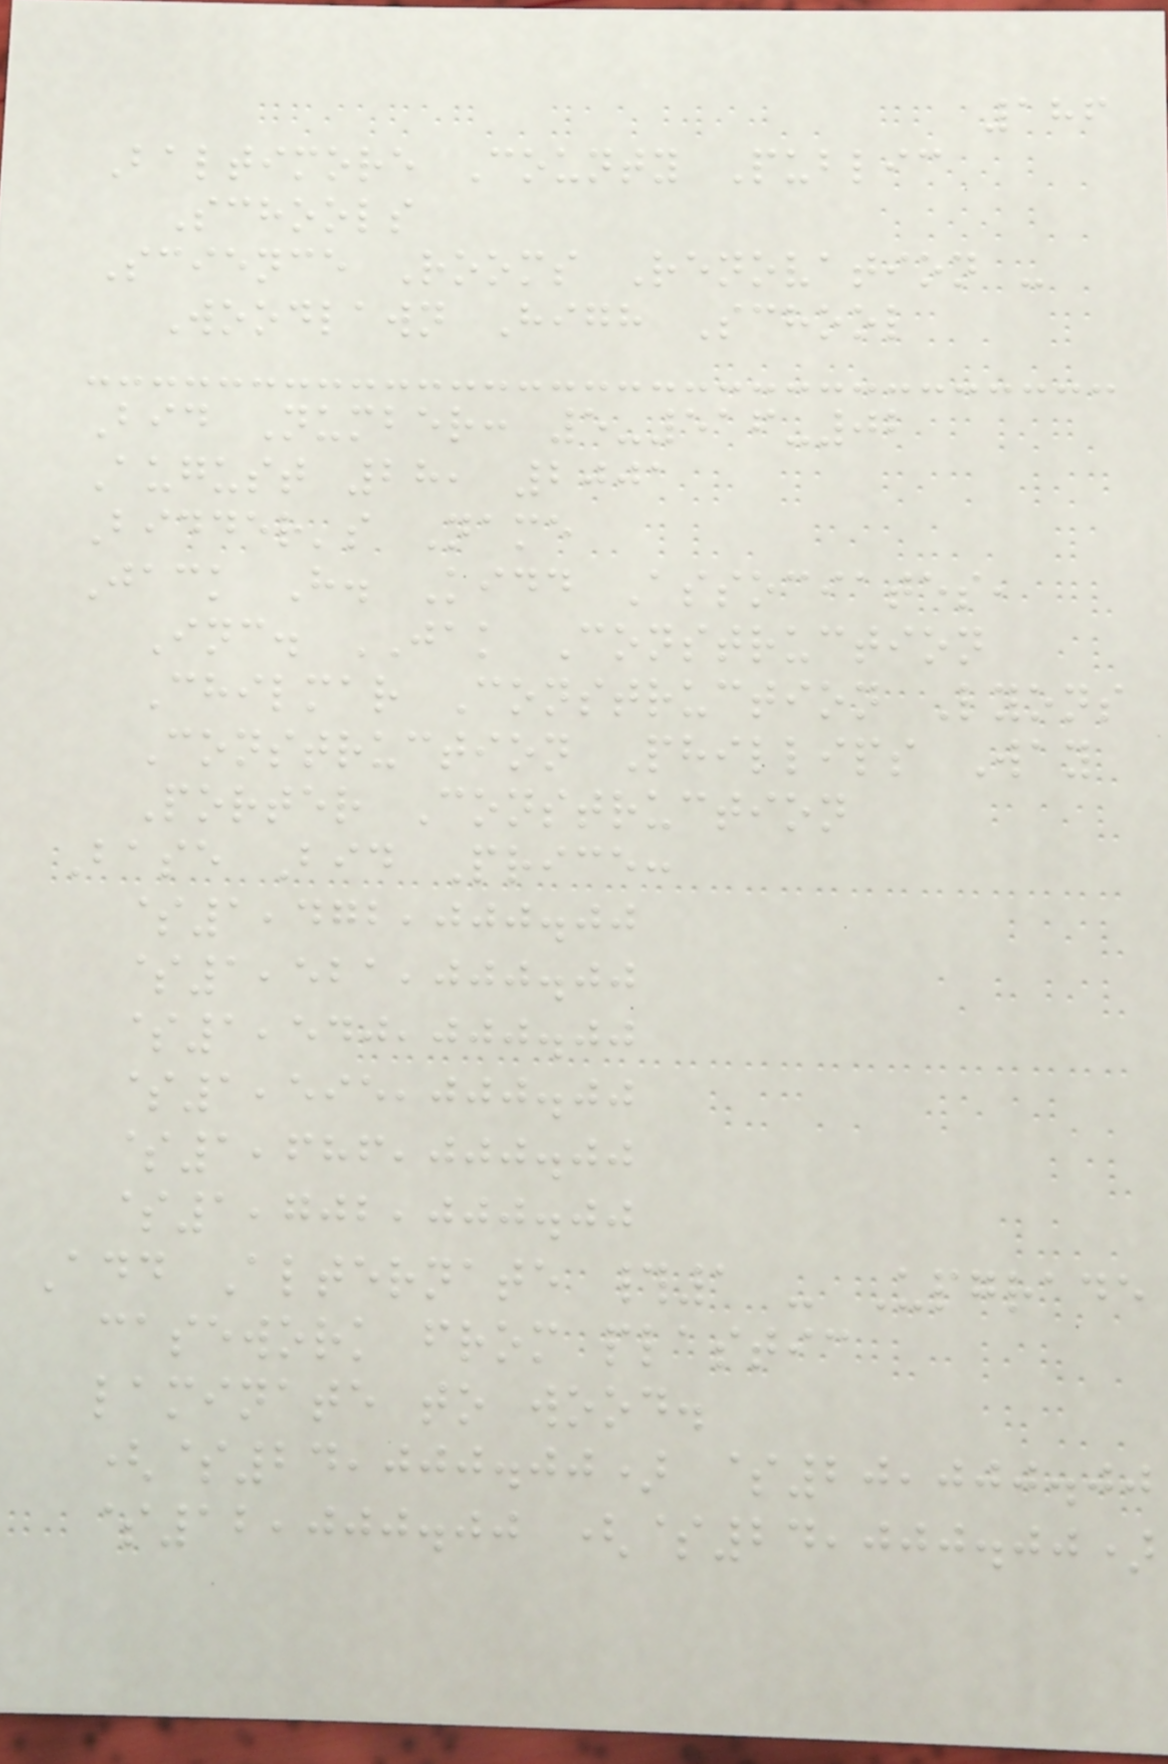186
Baltimore County Public
Schools
Science Rooms Renovation -
Woodlawn High School
Bid Number: 5-516-02
August 28, 2001
Bidder's Name
Jack H. Kidd Associates,
Inc. JAK Construction
Chilmar Construction Lyons
Construction Phillips Way
Porter Construction
Base Bid Price:
$1,472,000.00
$1,521,000.00
$1,540,000.00
$1,595,000.00
$1,686,000.00
$1,702,000.00
Add Alternate #1 - Upgrade
casework from plastic
laminate to wood.
($24,000.00) $20,000.00
$12,000.00 ($24,000.00)
